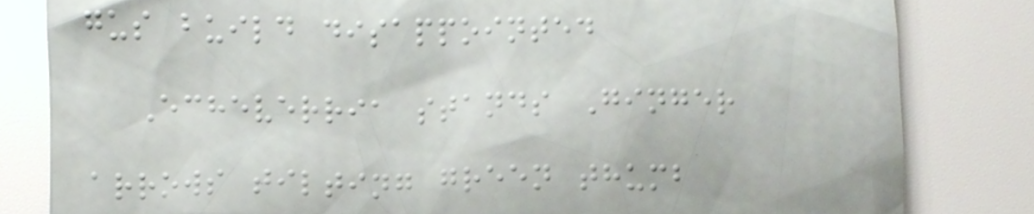gus build disappointed
Echeverria stands Ginger
arrows tilting green thumb
